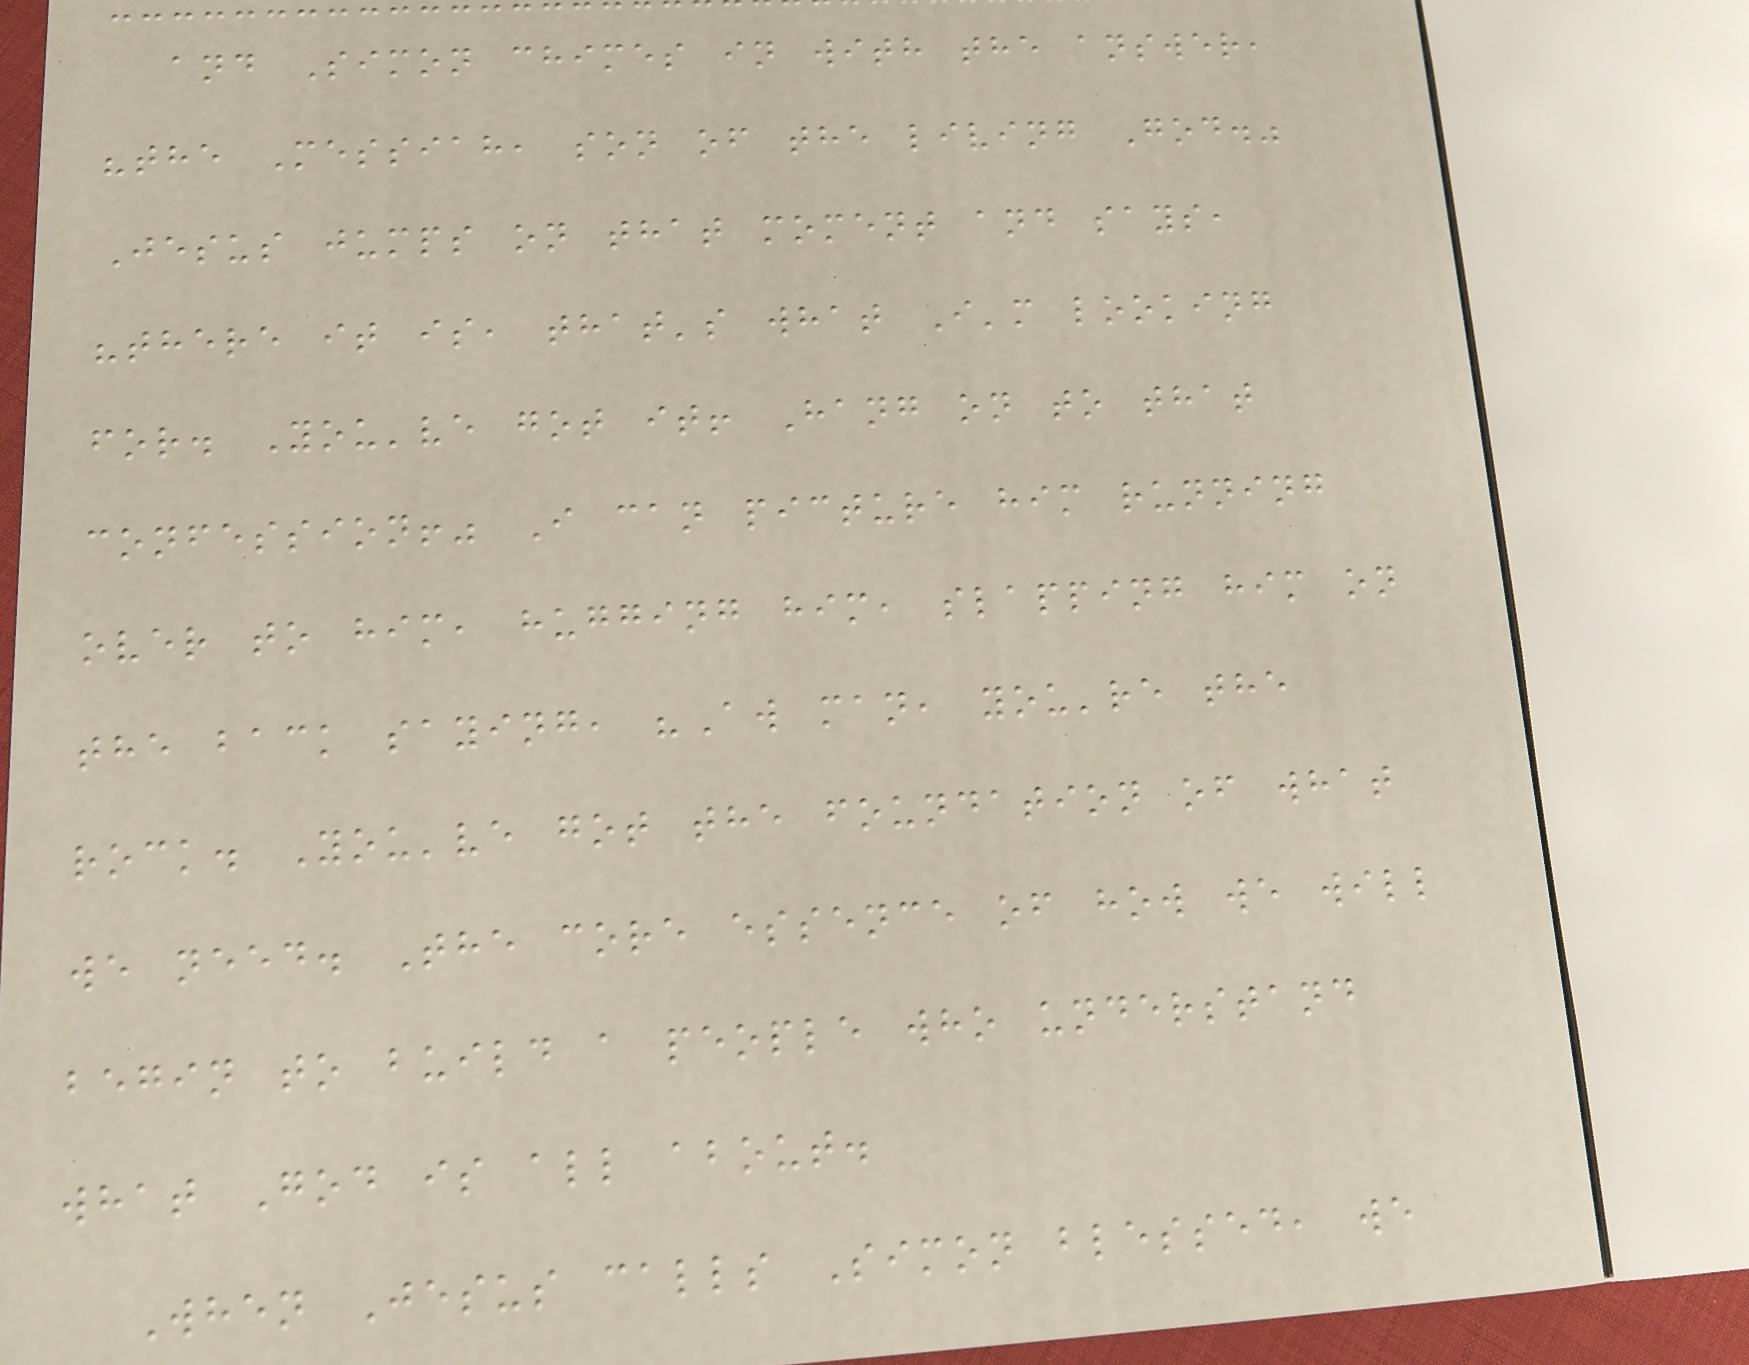and Simon chimes in with the answer,
"the Messiah, son of the living God."
Jesus jumps on that moment and says,
"there it is, that's what I'm looking
for. You've got it! Hang on to that
confession!" I can picture him running
over to him, hugging him, slapping him on
the back saying, "Aw man, you're the
rock. You've got the foundation of what
we need. The core essence of how we will
begin to build a people who understand
what God is all about.
When Jesus calls Simon blessed, we
